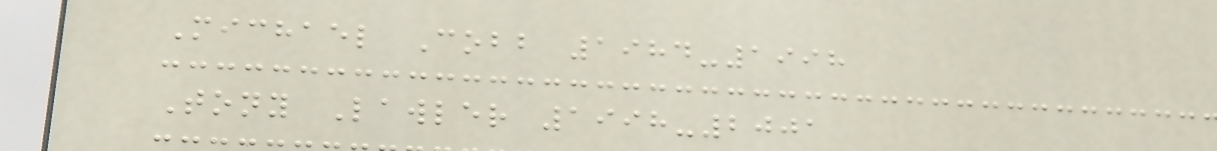Michael Cobb 1984-1998
Tony Lawler 1998-2001
